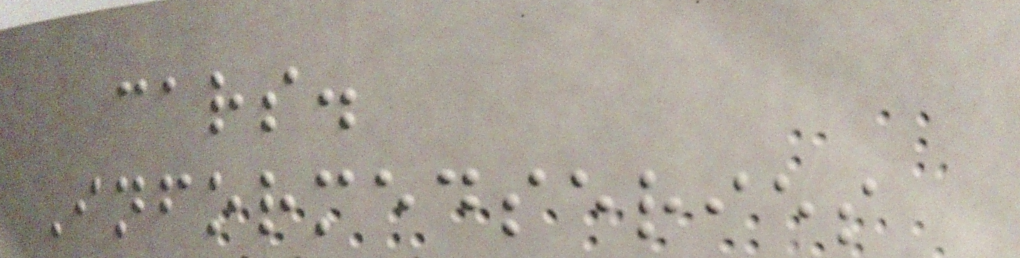cars.
Informedseries
